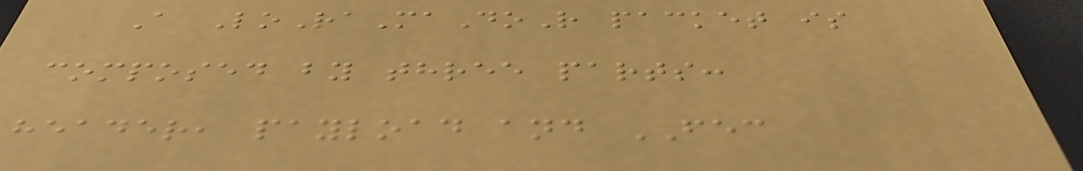A LoRaMaDoR packet is
composed by three parts:
header, payload and FEC
